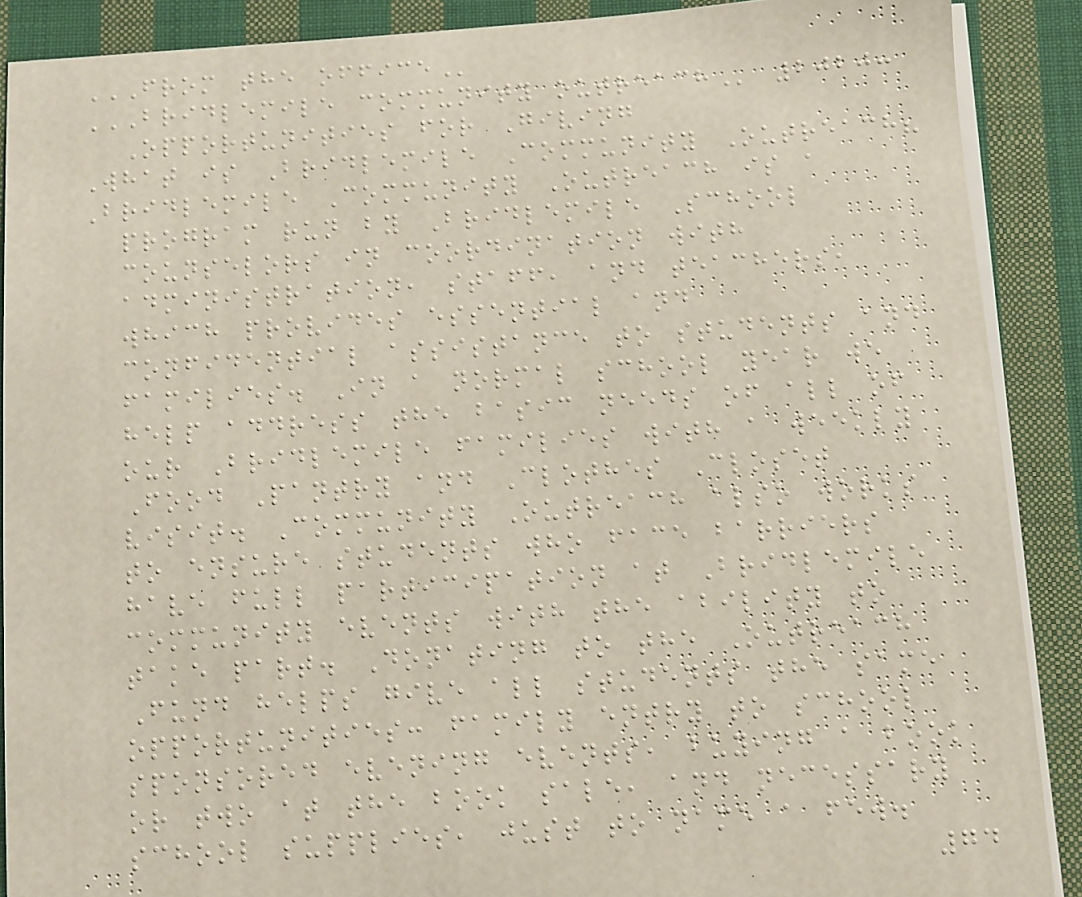FROM THE OFFICE
BRIDLEMILE COMMUNITY OUTREACH 2020:
Opportunities for Giving
What is Bridlemile Community Outreach?
Bridlemile Community Outreach is a
program run by Bridlemile School
counselors in coordination with
administration, staff, and teachers,
which provides essential and
confidential assistance to students and
families. In a normal school year we
help address the basic needs of all of
our Bridlemile families with a weekly
Food Pantry and Clothes Closet
visit. Community Outreach also works
to ensure students who face barriers
have full participation at Bridlemile
community events with the ability to
take part. Donating to the Outreach
Fund helps give all students the same
opportunities: family entry to school
sponsored evening events, buying a book
or two at the book sale, and necessary
school supplies, just to name a few.
74
